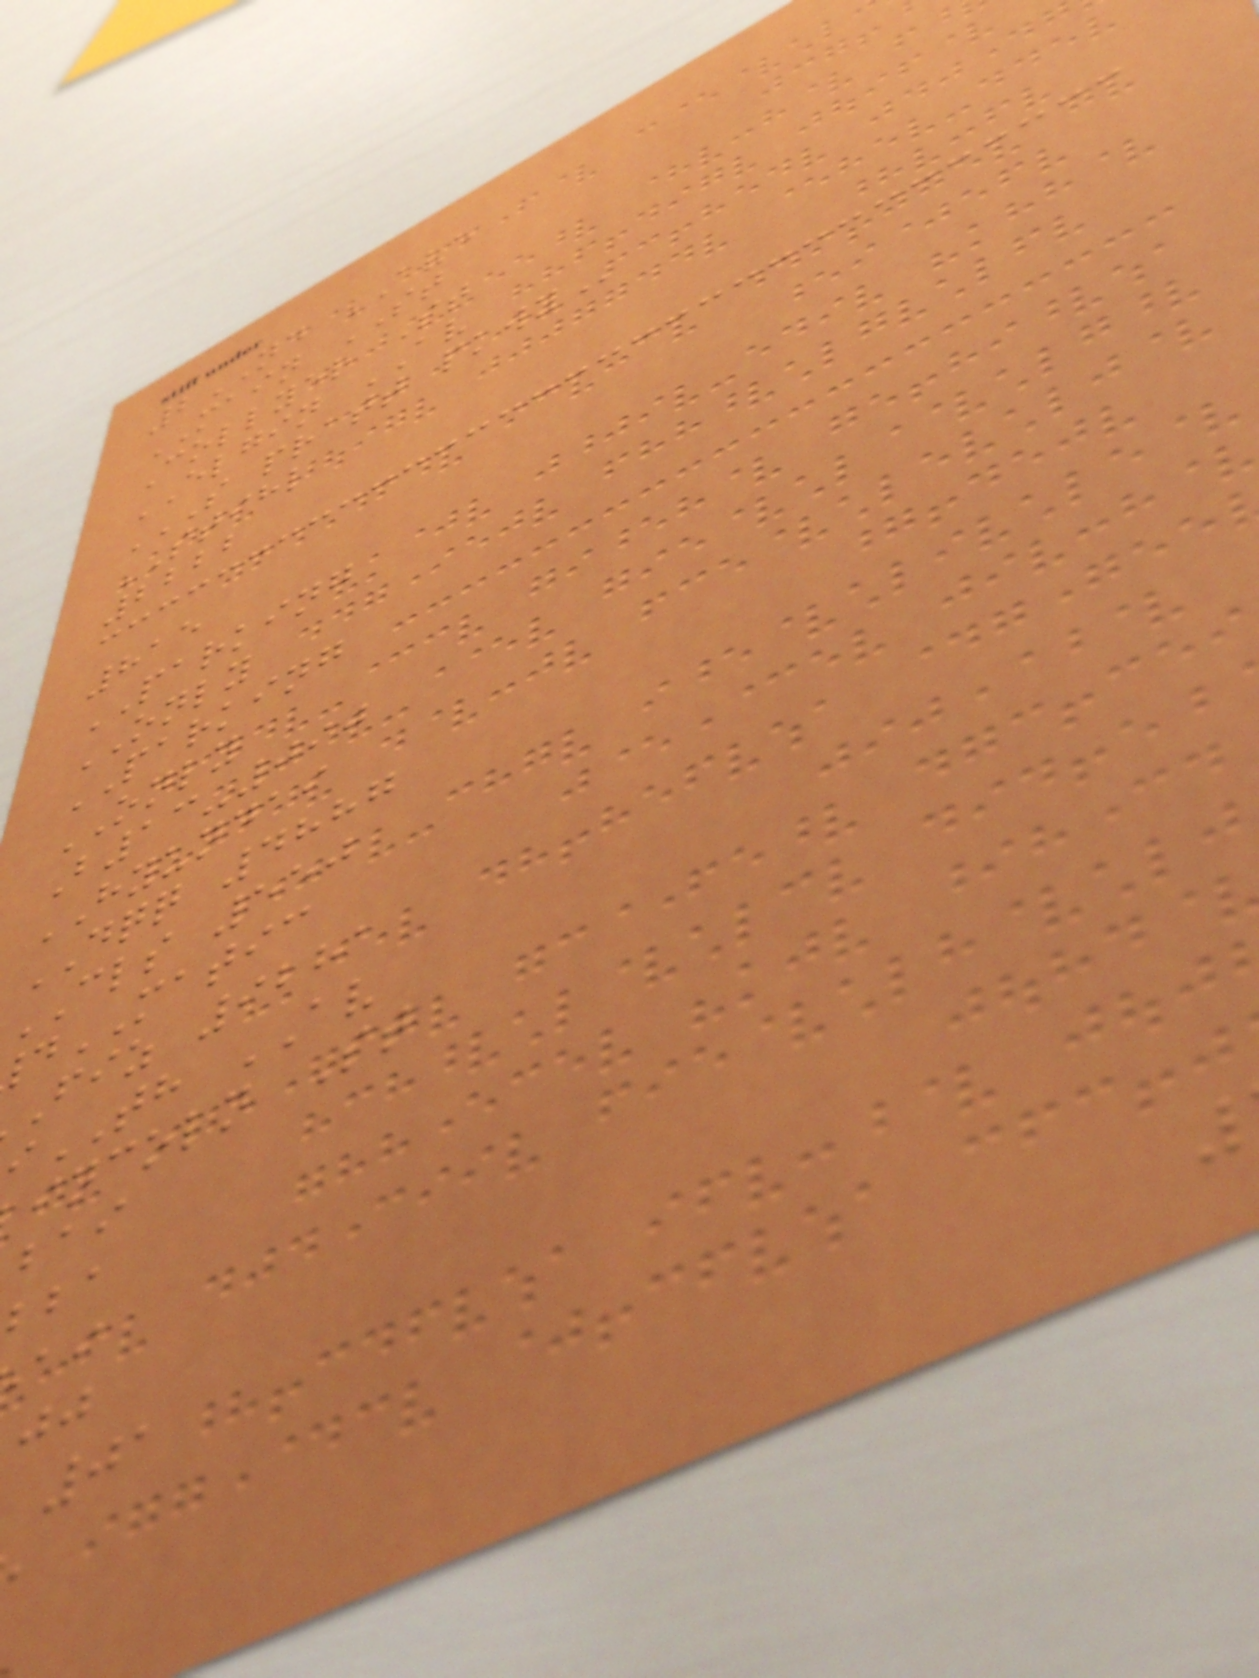2ND AVE
MAIN ST
Collyer St
ELGIN AV
S PRATT PKWY
STIHL
2222
815
PARKING
ONLY
PARKING
ONLY
B13-090
HYUNDAI
DQQ 4887
CLS 550
MATIC
fiz 9281
TH AV
incoln St
